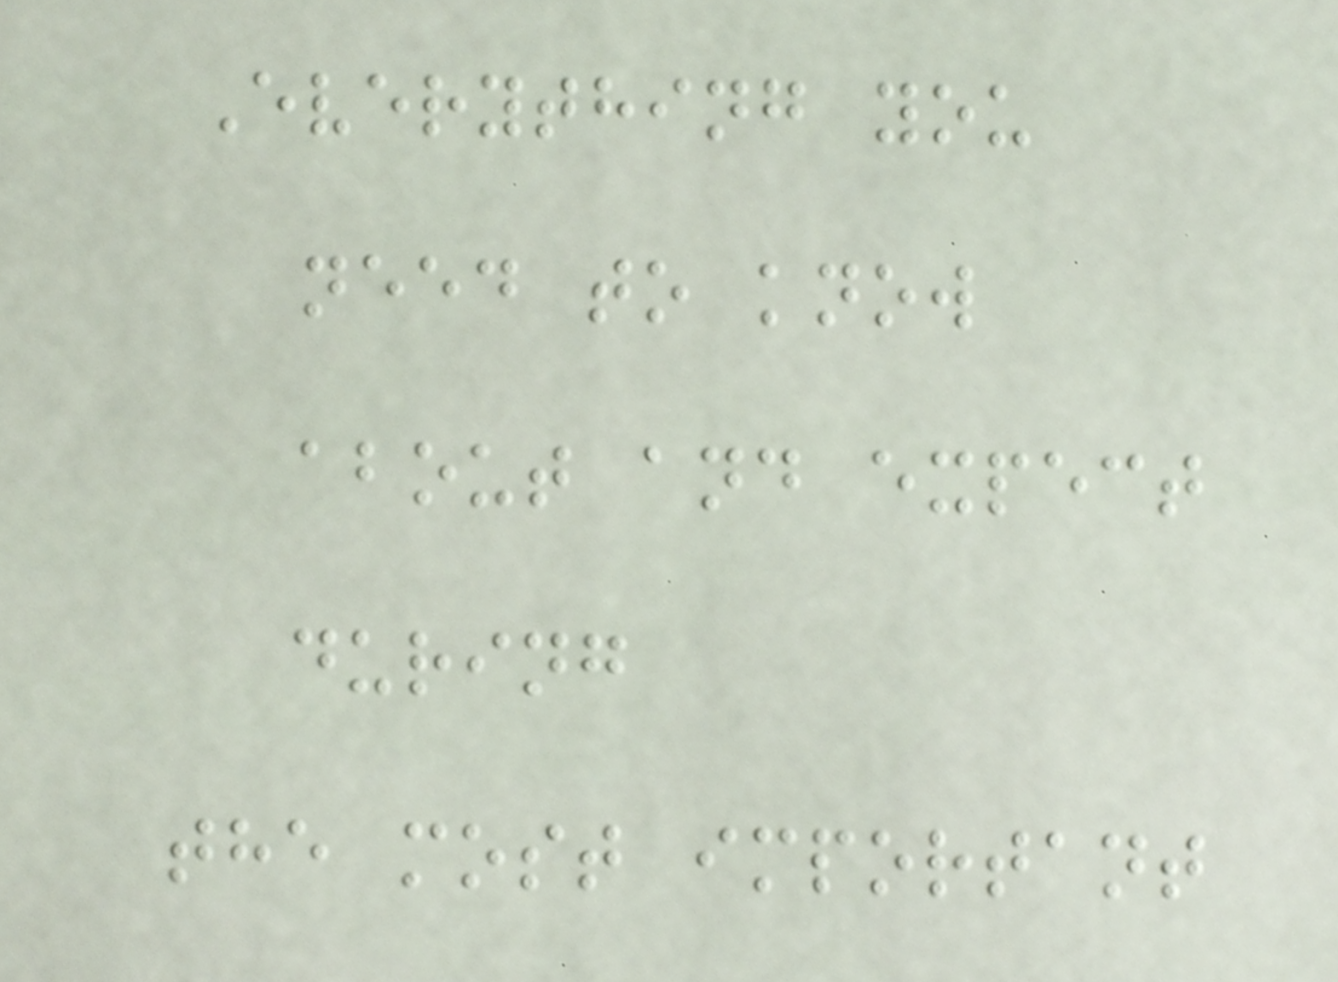Everything you
need to know
about and expect
during
the most important
